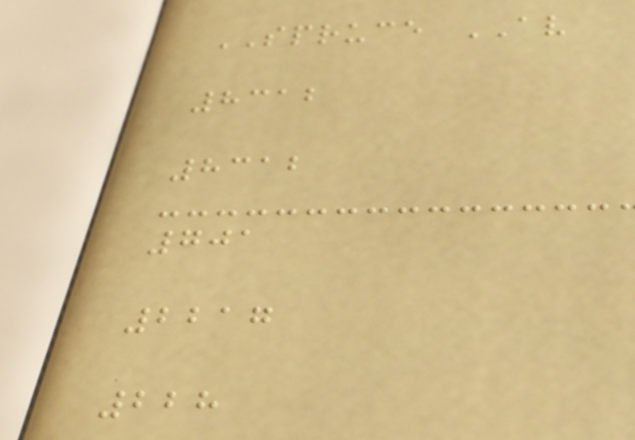SPRUCE AV
8312
8312
701
2217
228
